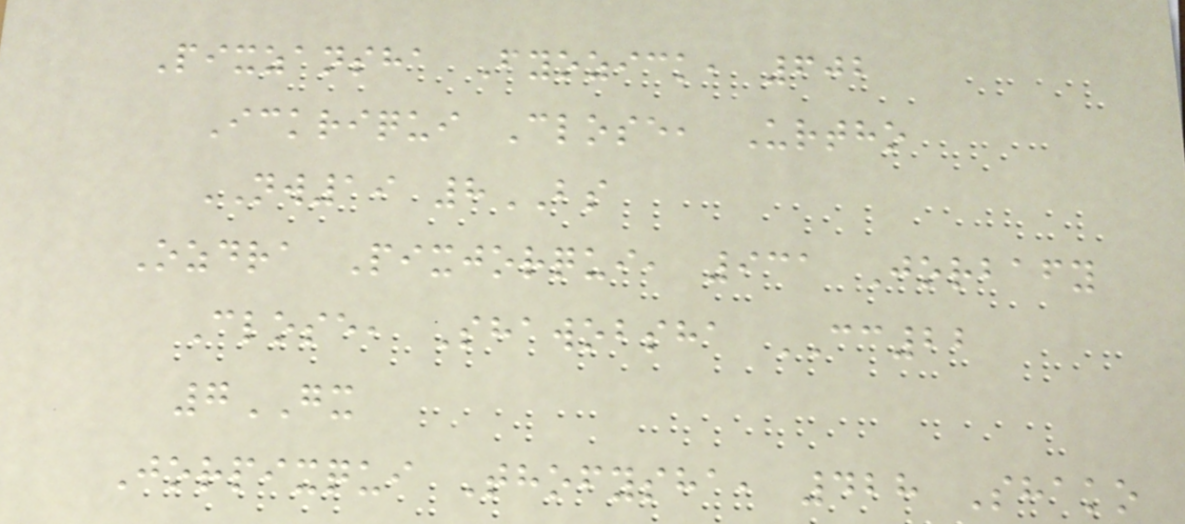Pixzansha Fyozick, 602
Ickriqui Close, Urtho
NW19 8BS
Ozdra Pixjorqui, 931 Jorbafy
Close, Shawobsha CC22
7GX
Jorpixqui Thofysha, 428 Shako
